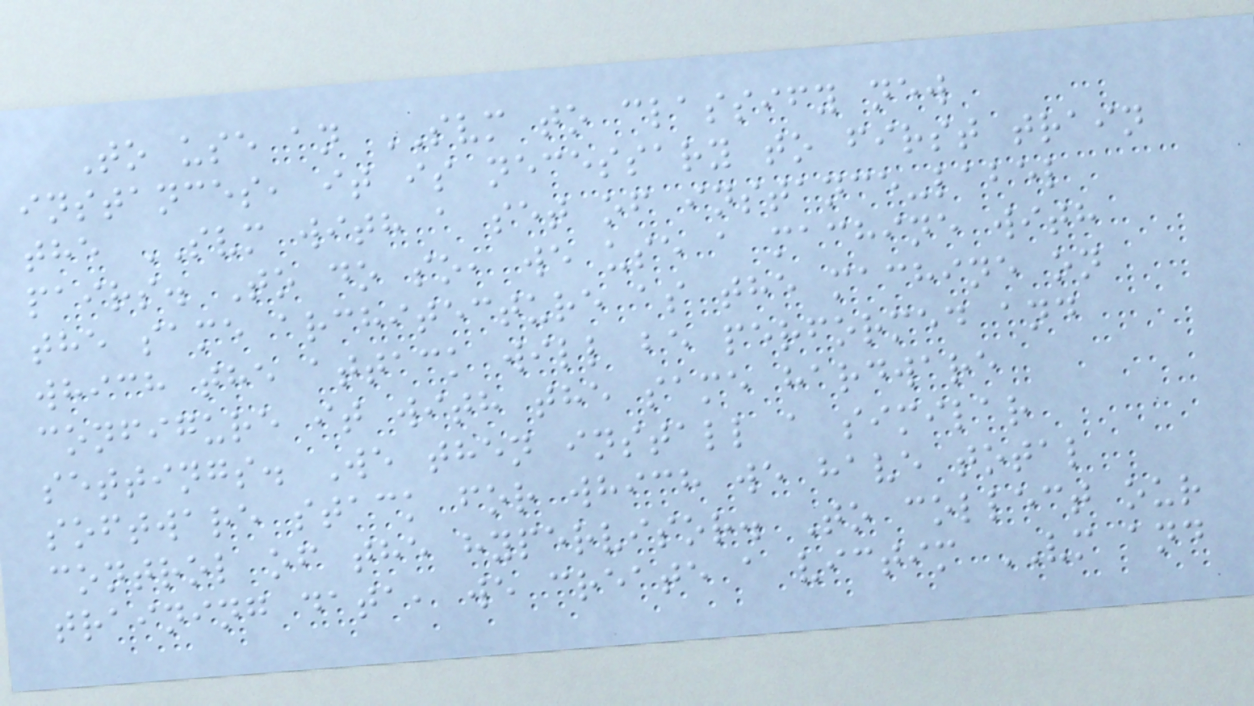To use an SVM to classify new
instances, it is necessary to first train
the SVM with a set of instance-label
pairs. To do so, we use a machine with
the same architecture as the machine on
which the attack will be performed and
configure it with the same hardware
settings. We then install a similar
software stack for which we have total
control of the hypervisor. To collect our
training data, we create a victim VM and
